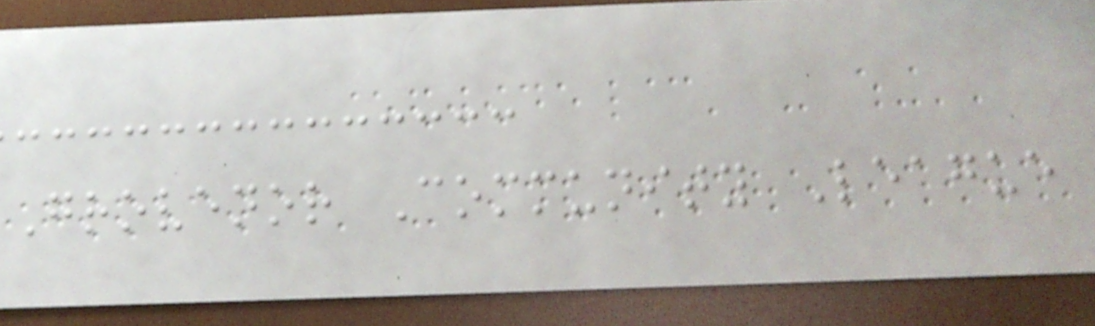Grovenor Community League
